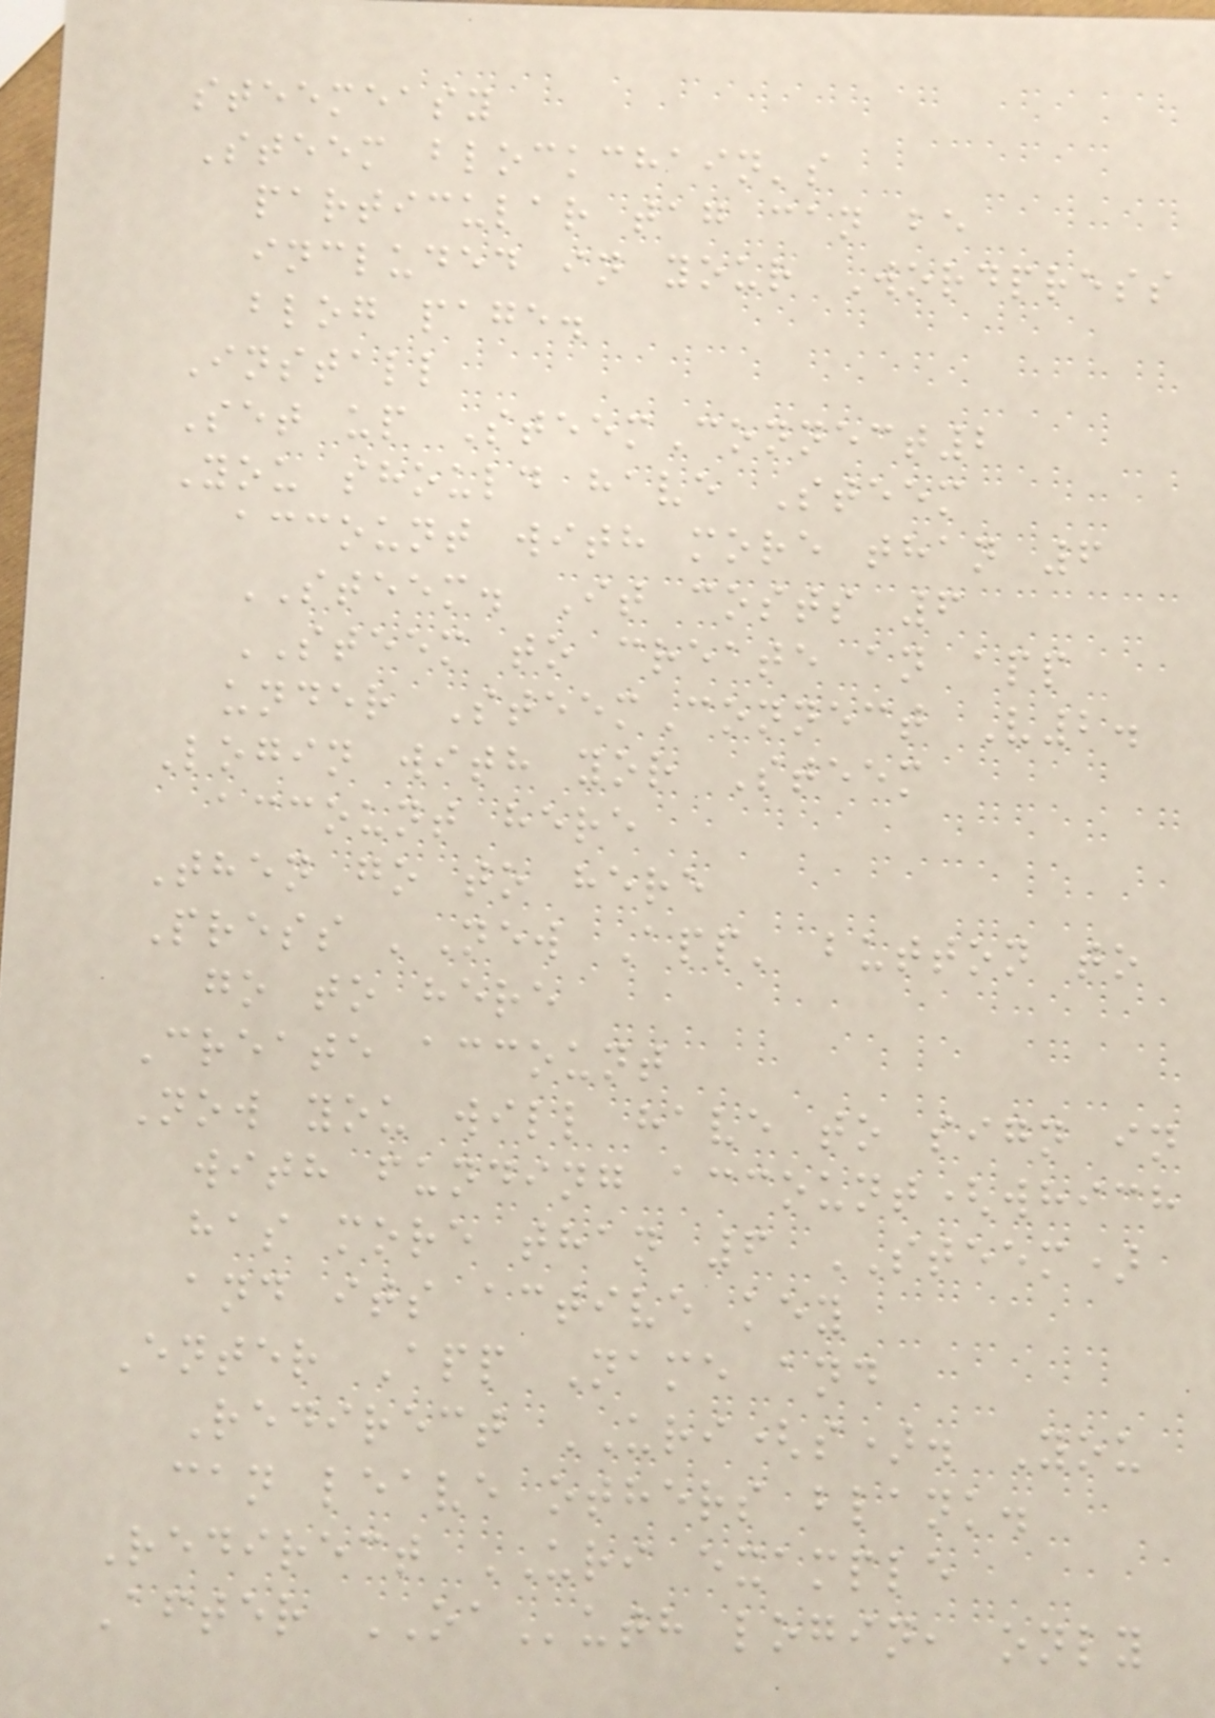steemeasy
Steem blockchain's
particular tag can be
included in your Wordpress
blog page.
Install
Set up SteemConnect2
You should have Steem
account with more than 6
STEEM. It costs 6
STEEM to create an app
under SteemConnect V2.
Login with yor Steem
account here
Then go to here
Press 'New App' button to
go to here
Create account
Now you will have to sign in
with funding account(which
has more than 6 STEEM)
and its active key
Enter App Name and
Redirect URI(s). You
can leave others blank.
Redirect URI example
After OAuth login, only
